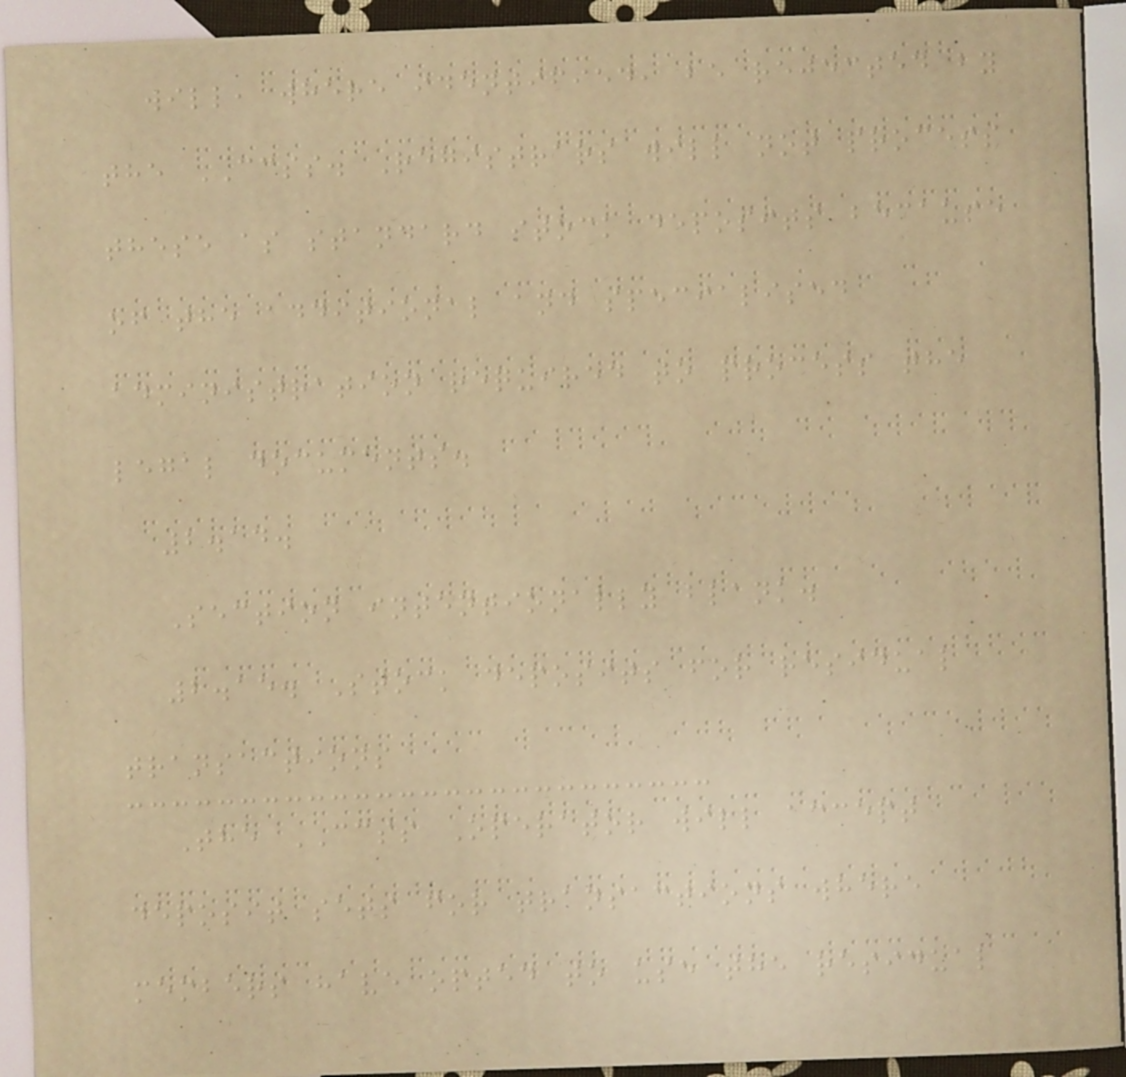will, where identified, be rejected by
the CCSS. Registrars will not process
these as standard stock deposits because
of the additional and specialised
administration required to process the
legal documents.
2.14.
Section intentionally blank.
2.15. Stock deposits for residual
transactions
The CCSS Operator will accept
deposit sets for transactions where
members have opted to use the residual
